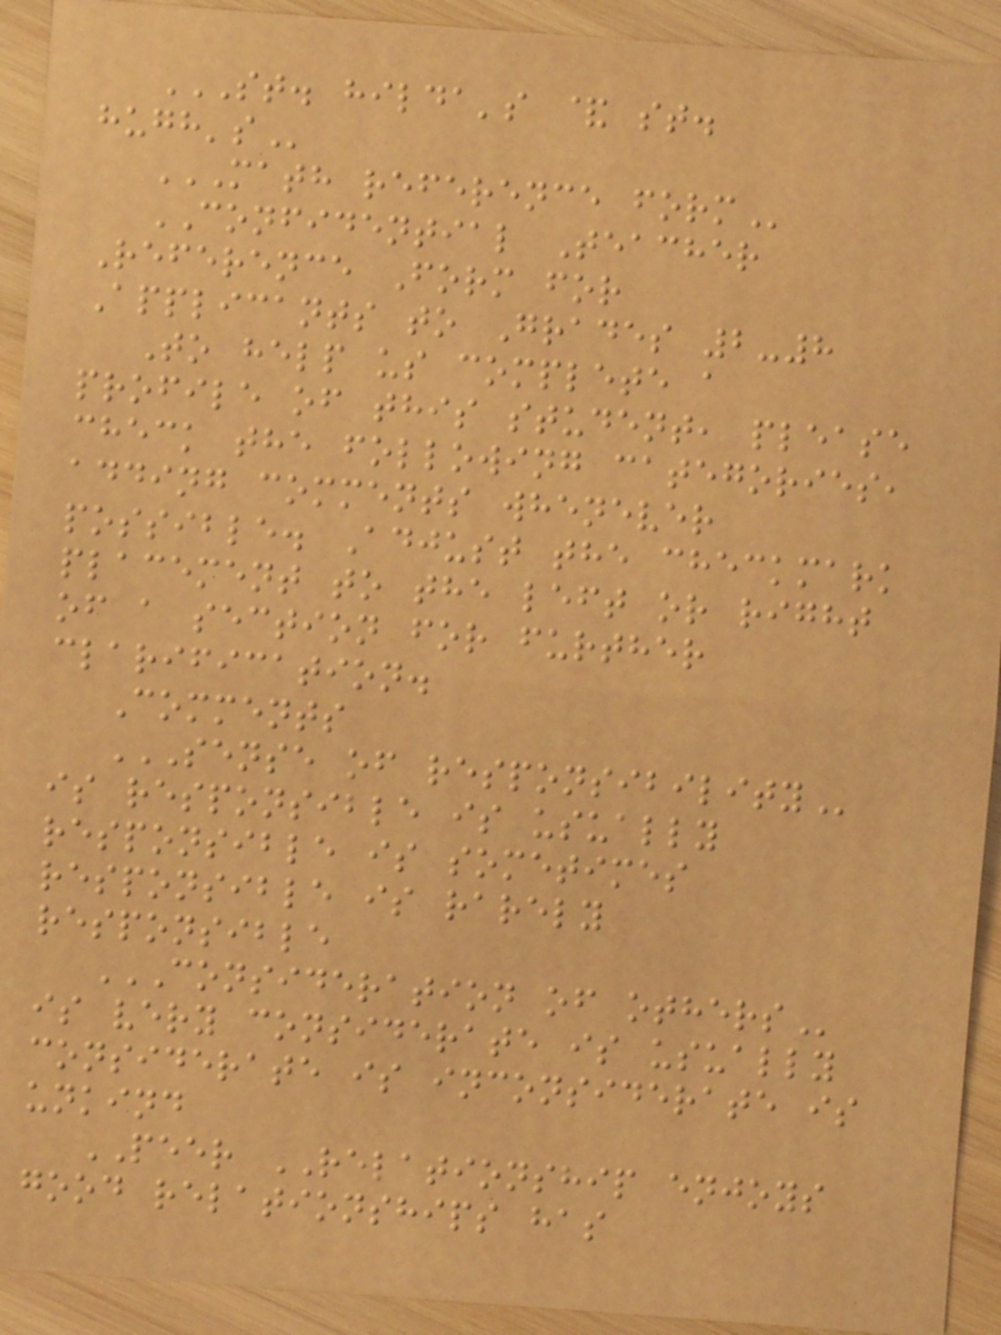ST. HILDA'S & ST.
HUGH'S
MATH REFERENCE FORM
CONFIDENTIAL Teacher
Reference Form for
Applicants to Grades 2-8
To help us complete a
profile of this student, please
check the following categories,
adding comments whenever
possible. Adjust the checkmark
placement to the left or right
of a section for further
clarification.
Comments
SENSE OF RESPONSIBILITY
is responsible is usually
responsible is sometimes
responsible is rarely
responsible
CONSIDERATION OF OTHERS
is very considerate is usually
considerate is inconsiderate is
unkind
PEER RELATIONSHIP enjoys
good relationships has
